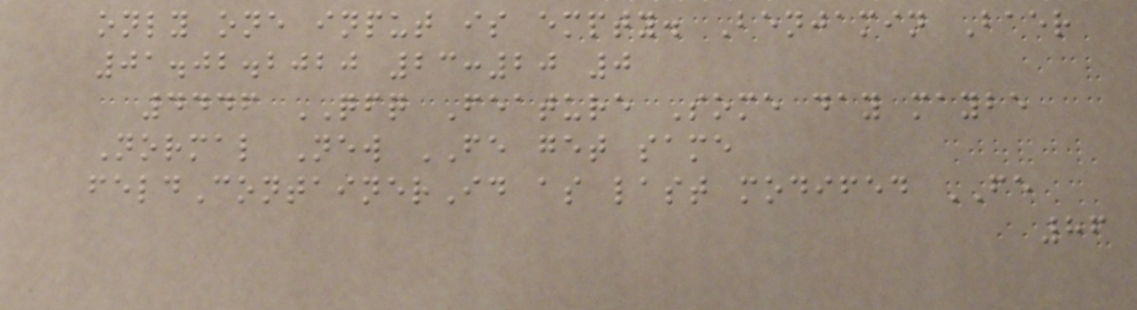only one input is empty. Benjamin Baer
01.02.2020 23:20 0
4446 QFQ Feature Some day maybe
Normal New FE get same
feldContainerId as last modifed FE
86
